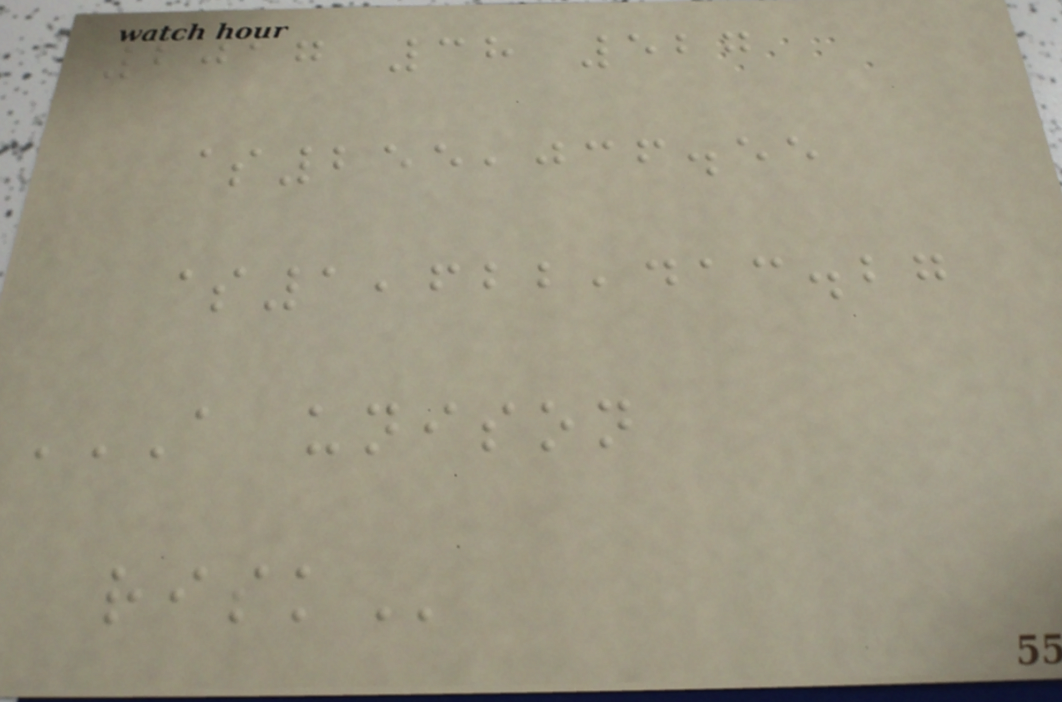2017 38 527
$255,036.55
$1,622,413.27
A UNISON
RISK
